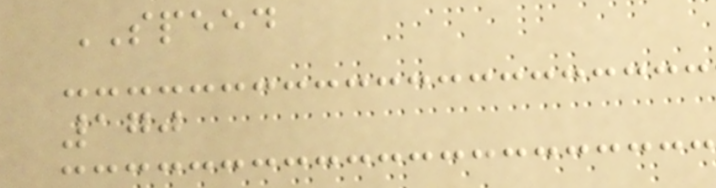SPEED
170
